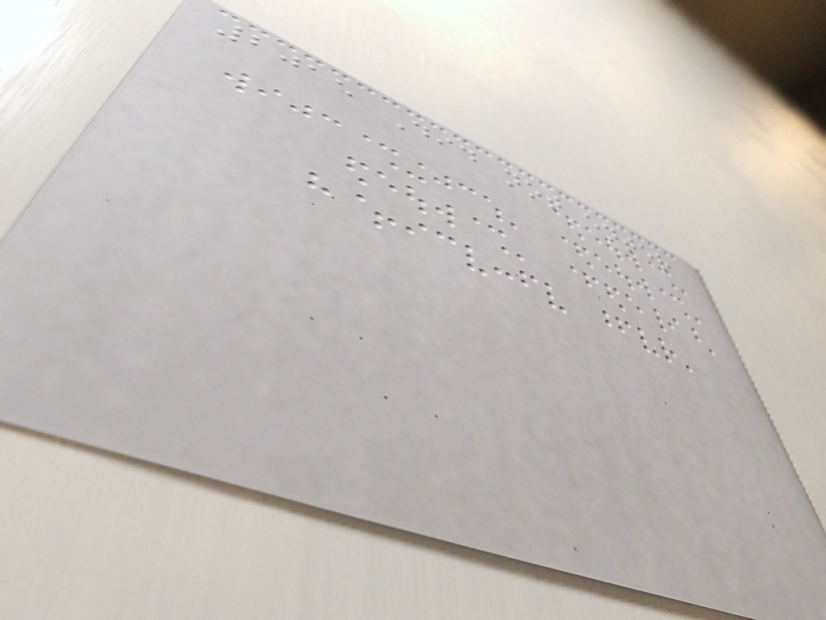2015 Did not enter
